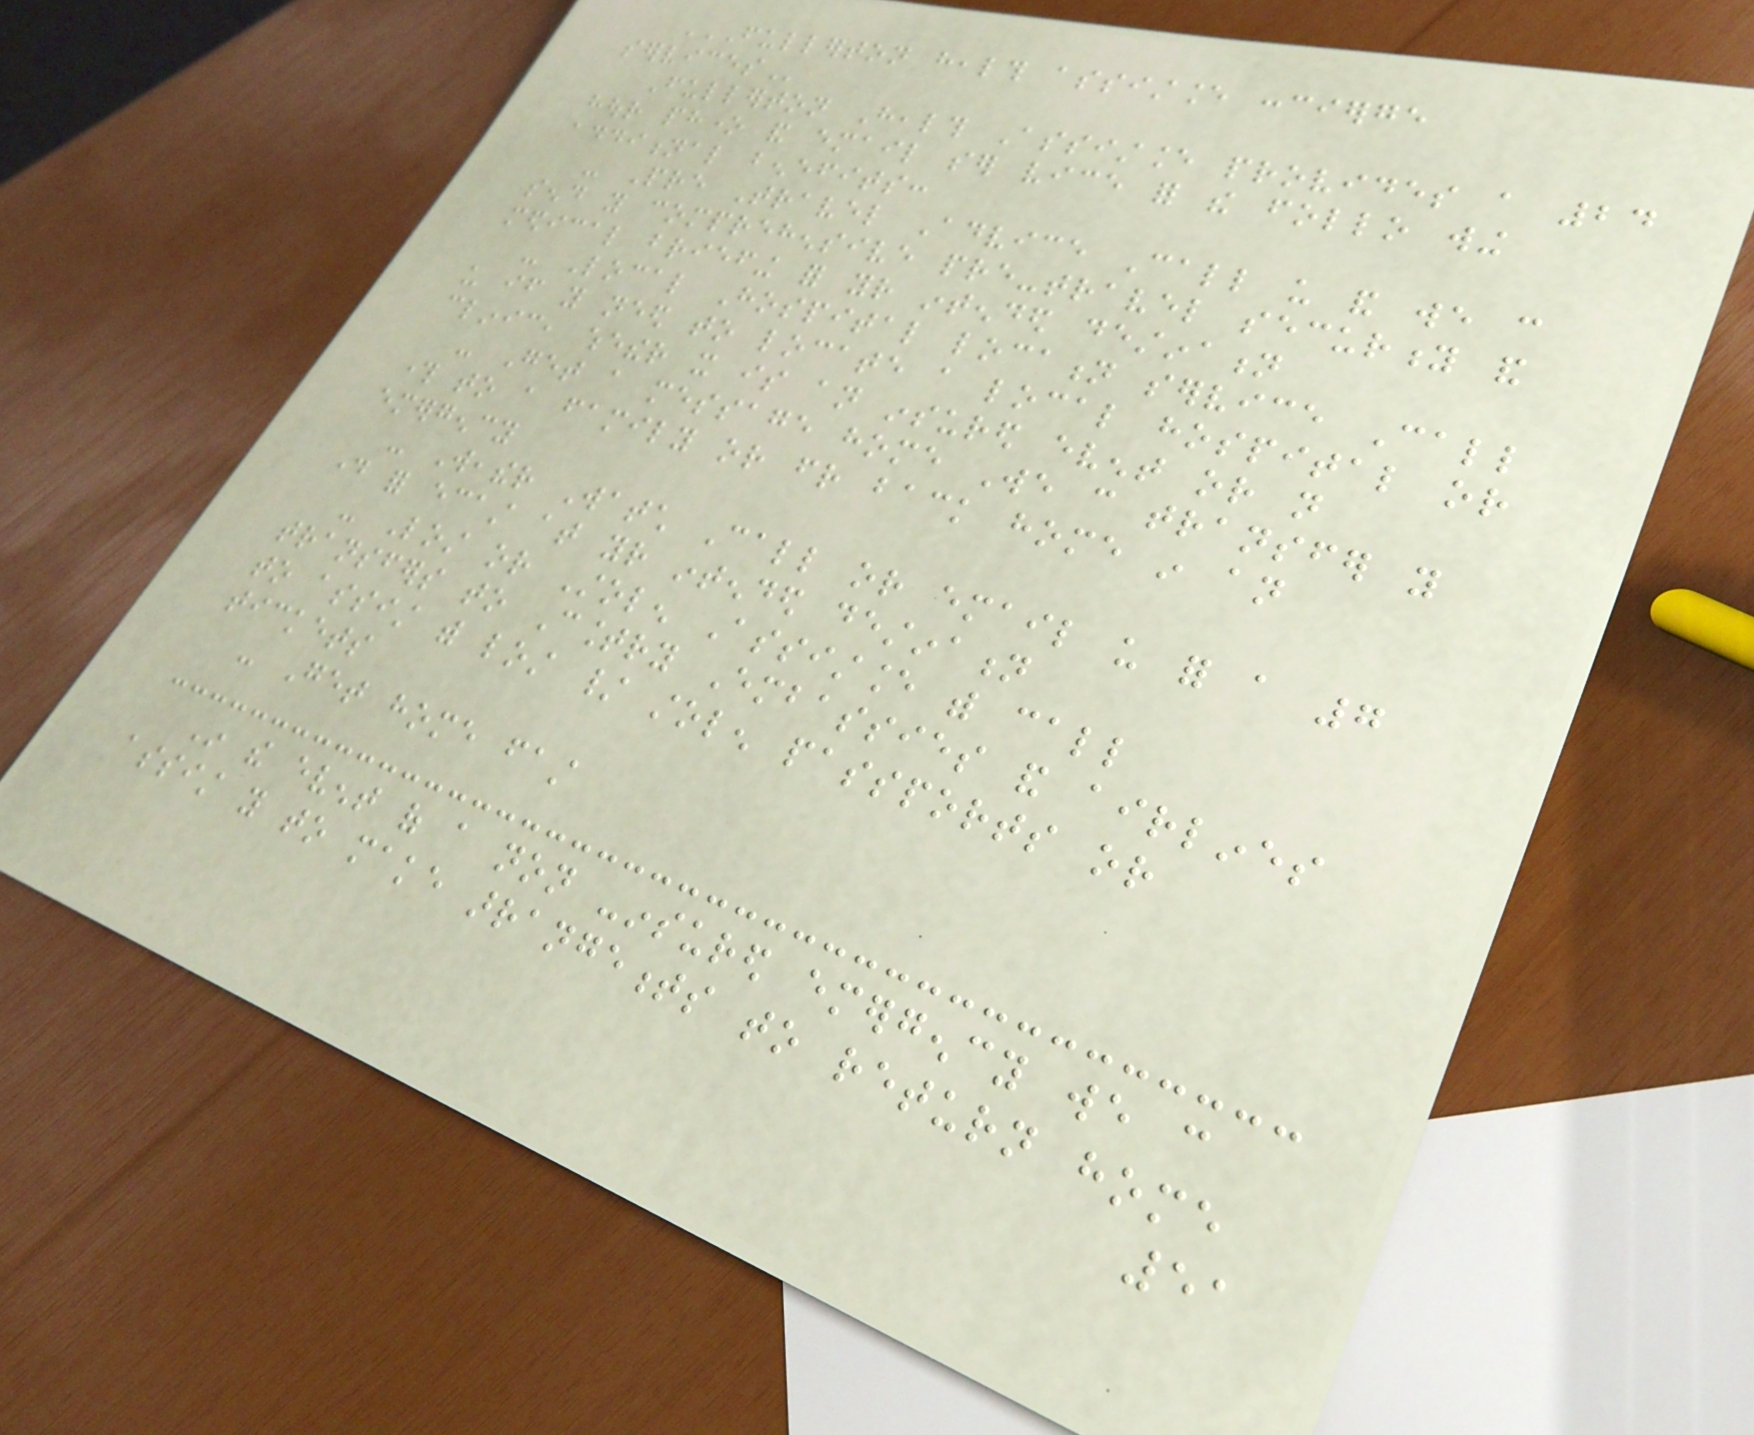FULLERTON HEALTH ASSISTANCE CONCIERGE
SERVICES
Fullerton Health Assistance provides a 24
hour phone and email ser vice for the follo wing
additional benefits:
- Pre Travel Advice Call us and we can
send you comprehensive pre-travel security and
medical briefing for your intended destination
- Local Hospital location service Call
us if you need to locate a local hospital or
clinic, whether it is an insured event or not
- Get a message home We can transfer you
through to a family or friend back home in an
emergency
- Weather Watch Call or email us for a 7
day for ecast at your intended destination
- Lost or Stolen Assistance with call
transfers to Country Embassies and airlines
to assist with lost / stolen passports or
tickets
- Get home fast
In the event of a non -insured emergency we can
assist you to make arrangements to return home
51
